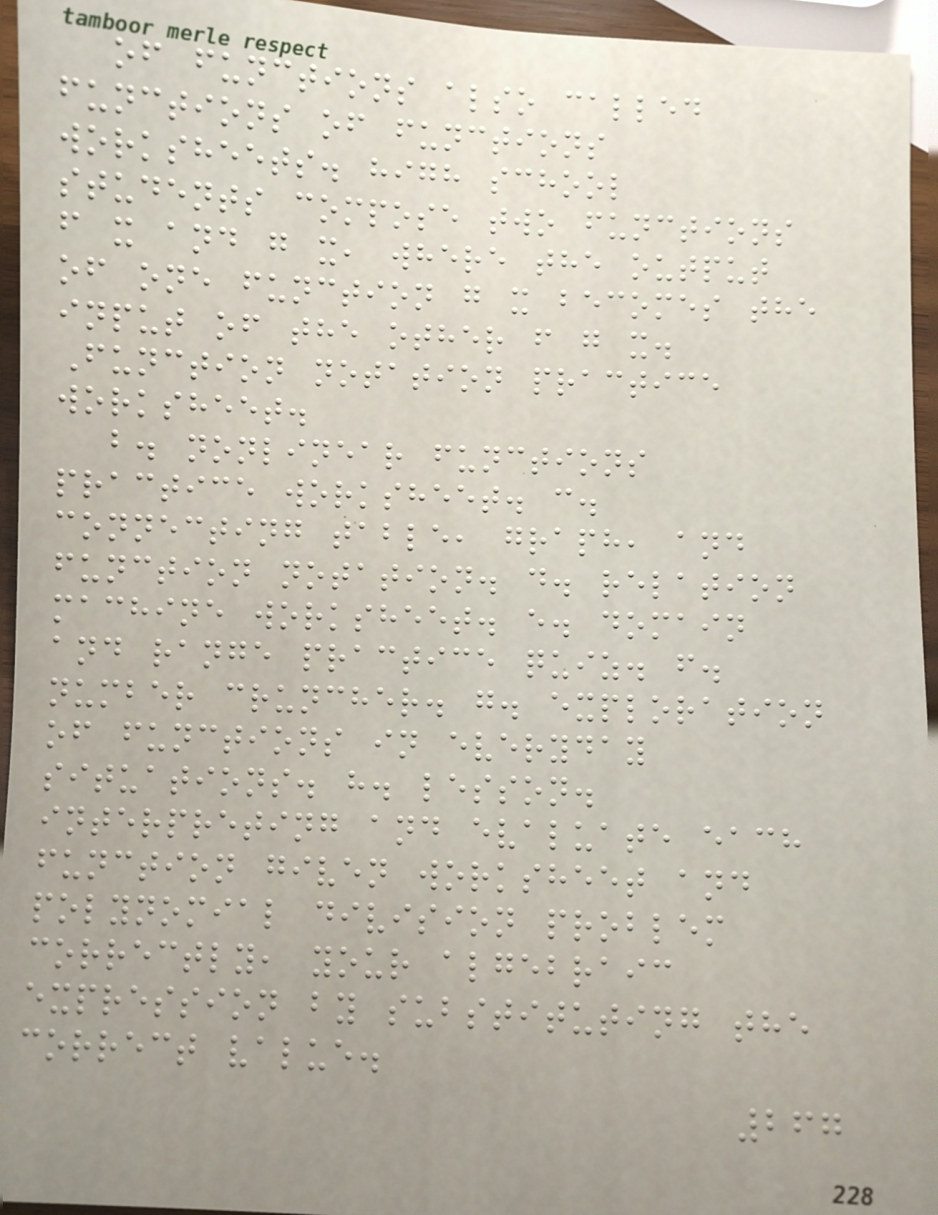of functions also called
functions of functions
worksheets. high school
students compose two functions
f x and g x, where the output
of one function g x becomes the
input of the other f g x.
Function notation practice
worksheet.
b. nonlinear functions
practice worksheet. c.
connecting table, graph, and
function notation. d. relation
machine worksheet. e. domain
and range practice quiz. f.
number cruncher. g. exploration
of functions in everyday
situations. h. lesson.
interpreting and evaluate each
function given worksheet and
polynomial division problem
correctly, your algebraic
expression by substituting the
correct value.
267
